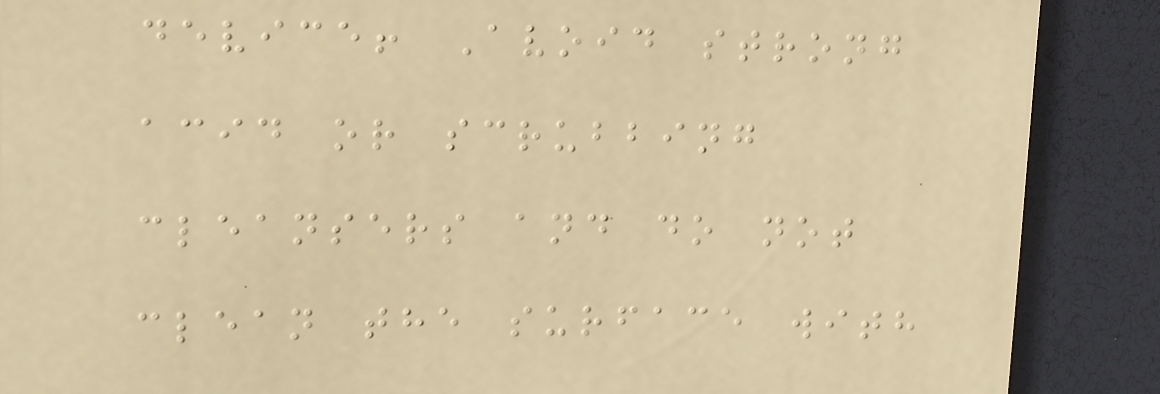device! Avoid strong
acid or scrubbing
cleansers and do not
clean the surface with
